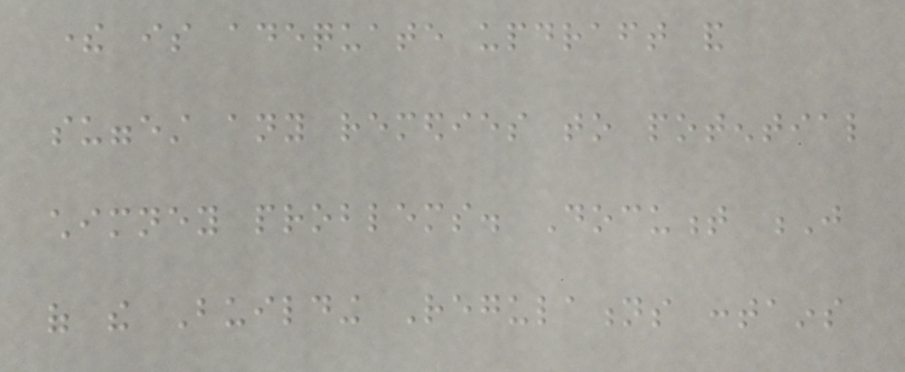there is adequate updraft and
suggest any remedies to potential
chimney problems. Document J
of the Building Regulations contains
